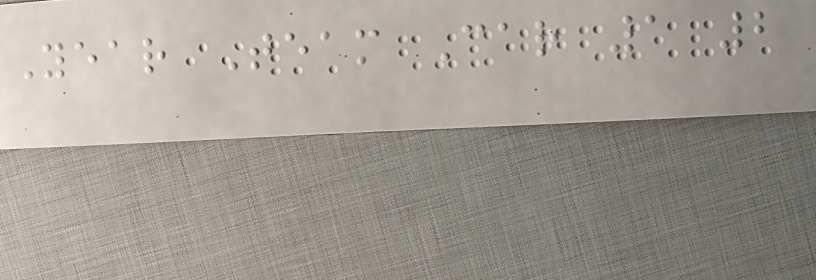Year Team Car 1 2
